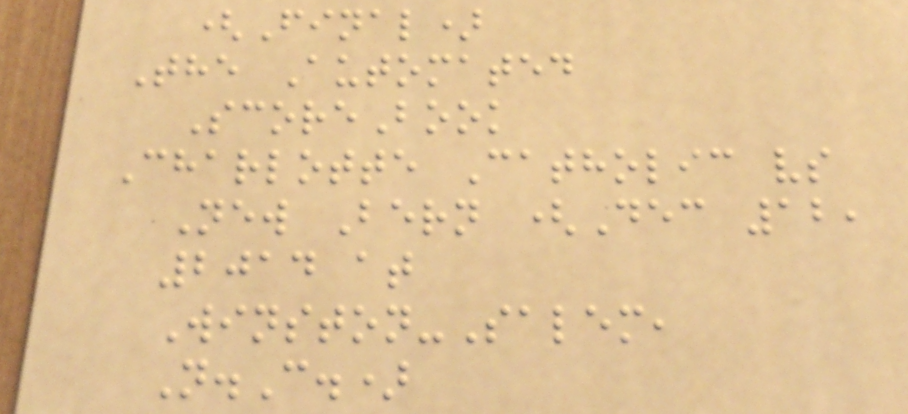(Final)
The Automated
ScoreBook
Charlotte Catholic vs
New Bern (Dec 12,
2014 at
Winston-Salem,
N.C.)
